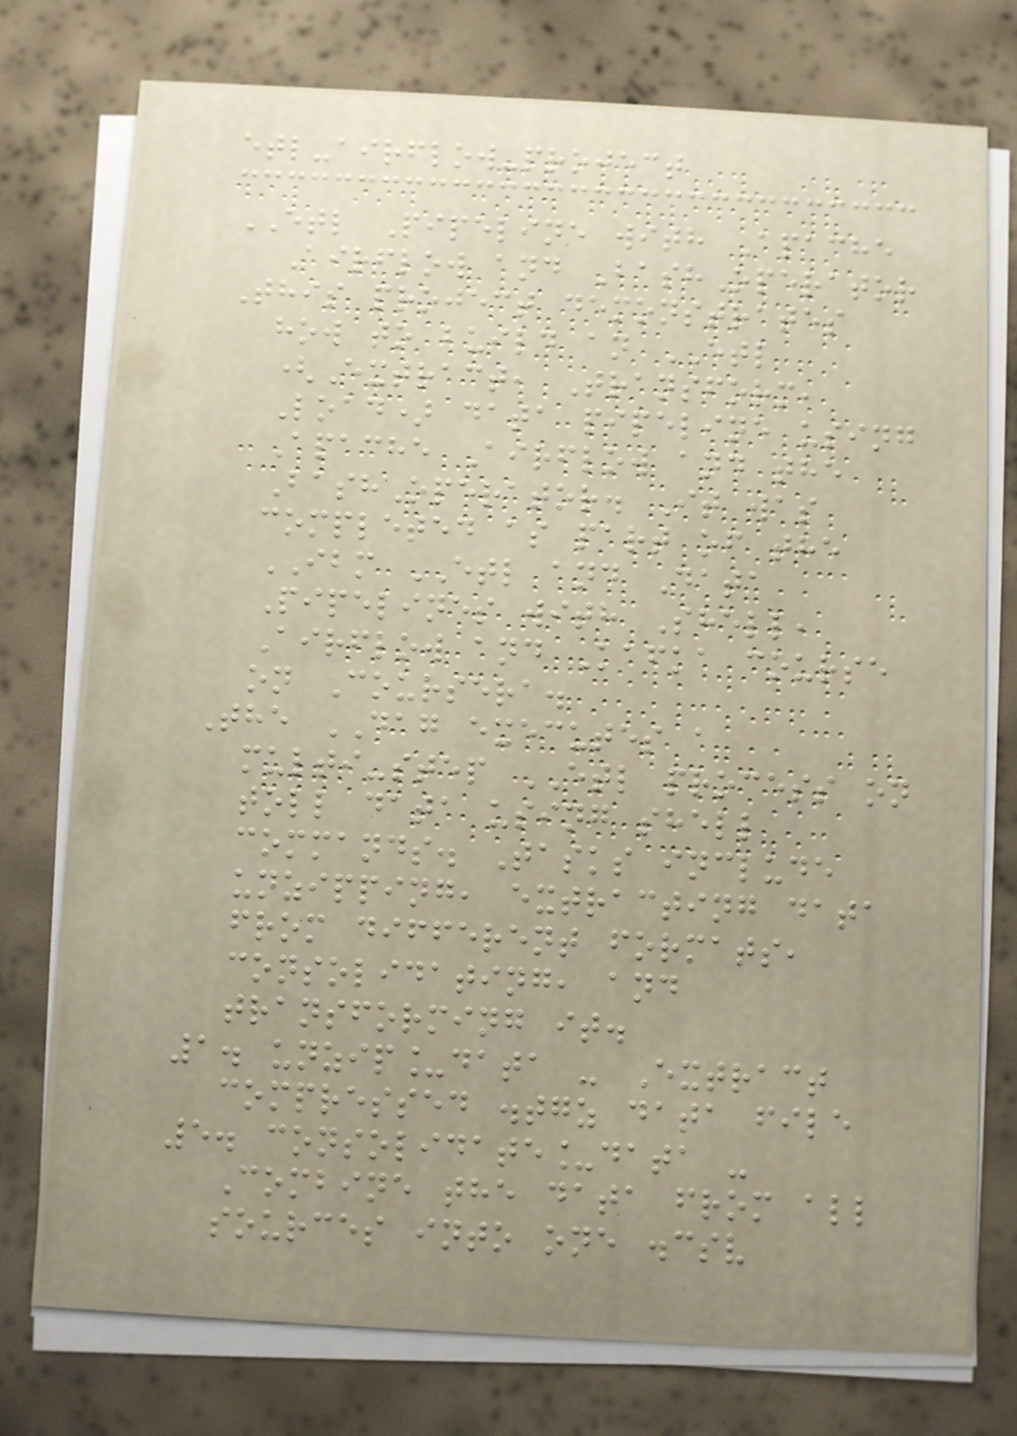etl-airflow-project
ETL Pipeline with Apache
Airflow and BashOperator
This project demonstrates
how to build an ETL
(Extract, Transform,
Load) data pipeline using
Apache Airflow and the
BashOperator. It was
completed as part of the
IBM ETL and Data
Pipelines with Shell,
Airflow and Kafka course
on Coursera.
The DAG executes a
multi-step ETL process on
toll data using shell
commands. Tasks include
unzipping, extracting data
from different formats,
consolidating, and
transforming it.
1. unzip_data - Extract
compressed .tgz data file
5. consolidate_data -
Combine the data from all
sources into one .csv
